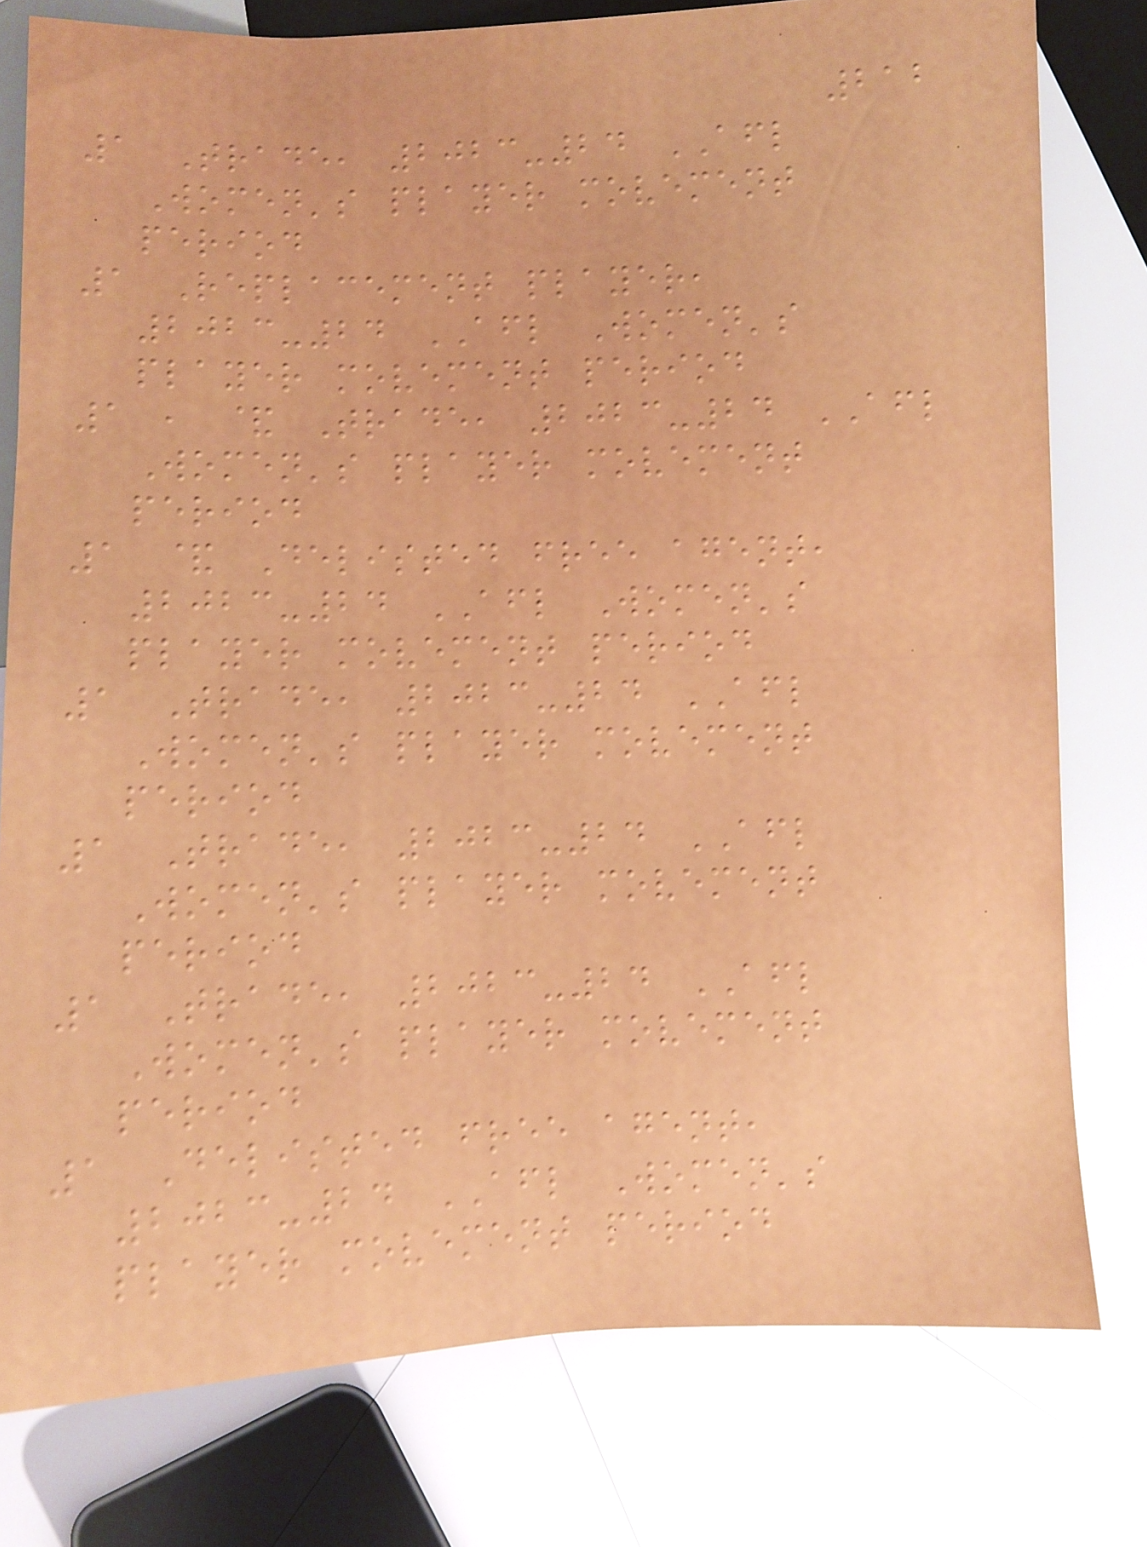212
1 Trade, 2023-24 AFL
Women's player movement
period
1 Replacement player,
2023-24 AFL Women's
player movement period
1 , & Trade, 2023-24 AFL
Women's player movement
period
1 & Delisted free agent,
2023-24 AFL Women's
player movement period
1 Trade, 2023-24 AFL
Women's player movement
period
1 Trade, 2023-24 AFL
Women's player movement
period
1 Trade, 2023-24 AFL
Women's player movement
period
1 Delisted free agent,
2023-24 AFL Women's
player movement period
